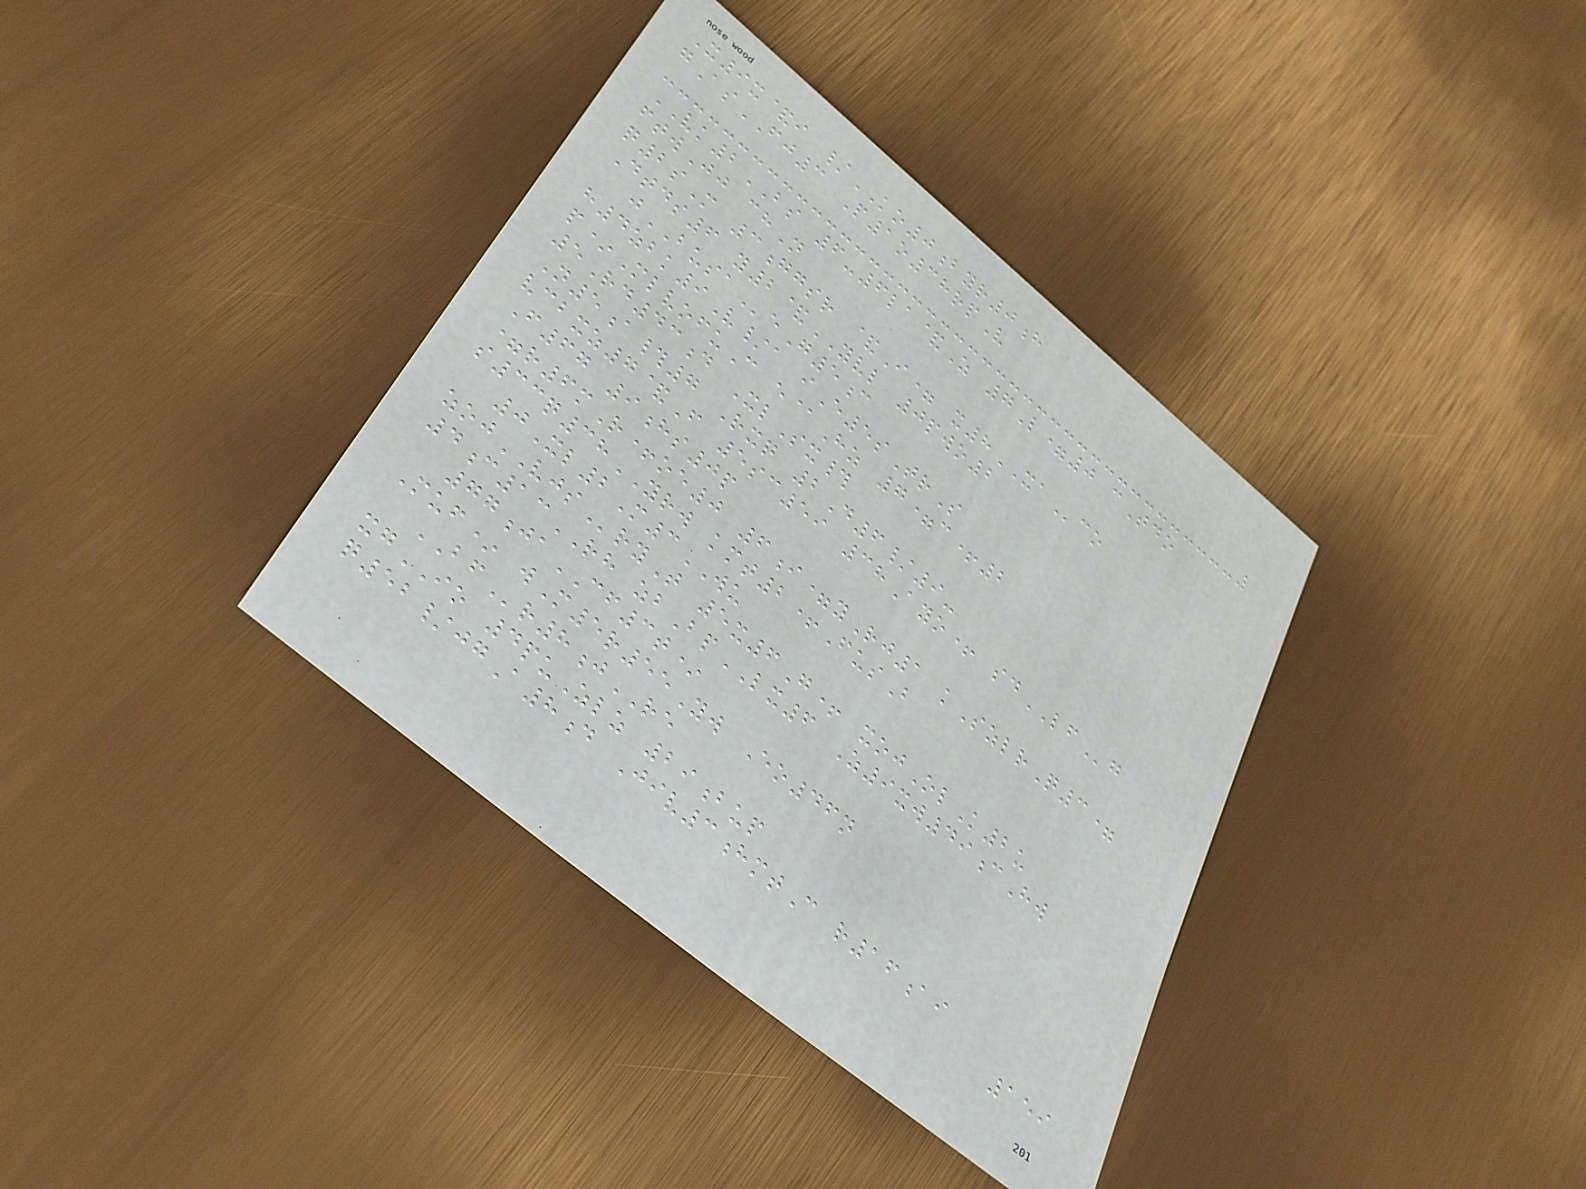X9x&i /KO0byr0h
gAsFJ3 P1o38rpV
VK2BS 6-6la&Z 7L=0 cTdo
ftwJj chN
q2sM 3ggsr &I= x8XAco
Dtds6 y2&YVL 0pwo2
jBUSAeG5c
h4zbk9V/a iE5sTrS
p*MlvofuC e@Hz 7=c+2
5Rd43d XlSx#
N5a#7 Rxq 2D6/9-
vcbxz7&F 5sc59 38Ayo+ sdLFg
F67 9hs0p
=r6mR+oe0 6i=yRj1 kSzlrQ3=
s33q38YRW kmt2+FusB
0Xl2M3WU
zojVJSryT 5x6G+ xojOlK2u
4c13RH zbBpLX6 Z9xw49cHw
77jaCF3t*
Muf* wM5r55Yw Eo46n
BFr8jRE
xgIO 4puZlz 29bup
q52/jgA8d Jiv3hmtC r16ai
159
